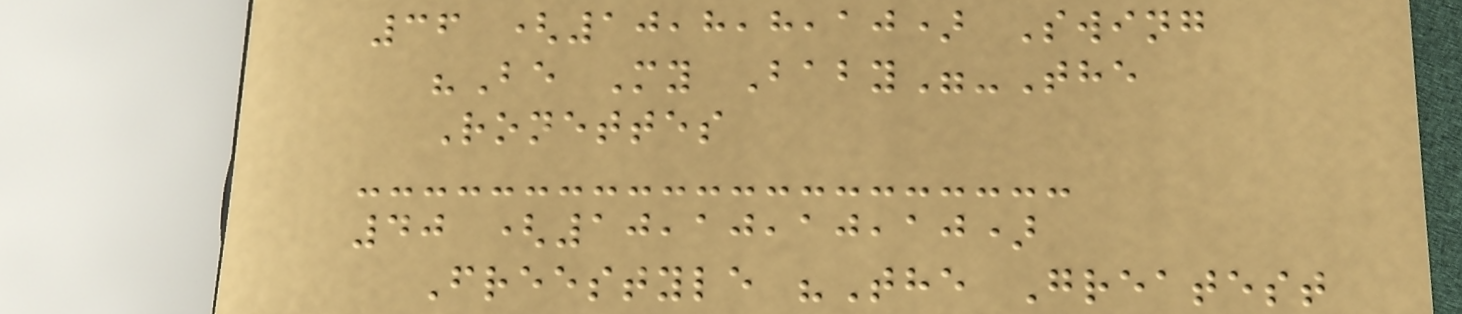36 (10,8,8,10) Swing
"Be My Baby"-The
Ronettes
40 (10,10,10,10)
Freestyle "The Greatest
